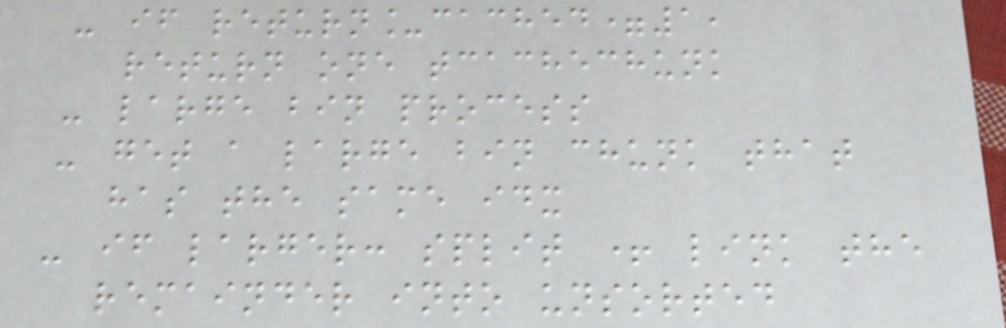- if return_cached=1,
return one tcachechunk
- large bin process
- get a large bin chunk that
has the same idx
- if larger: split + link the
remainder into unsorted
